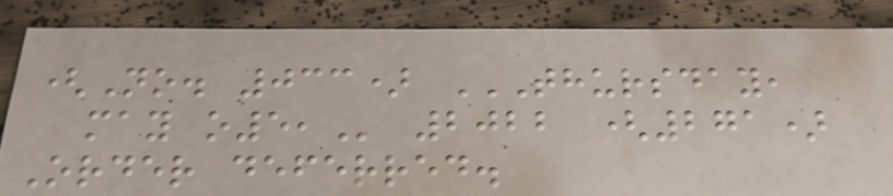(No. 033) THURSDAY,
MAY O5, 2022 (271)
Order deferred.
